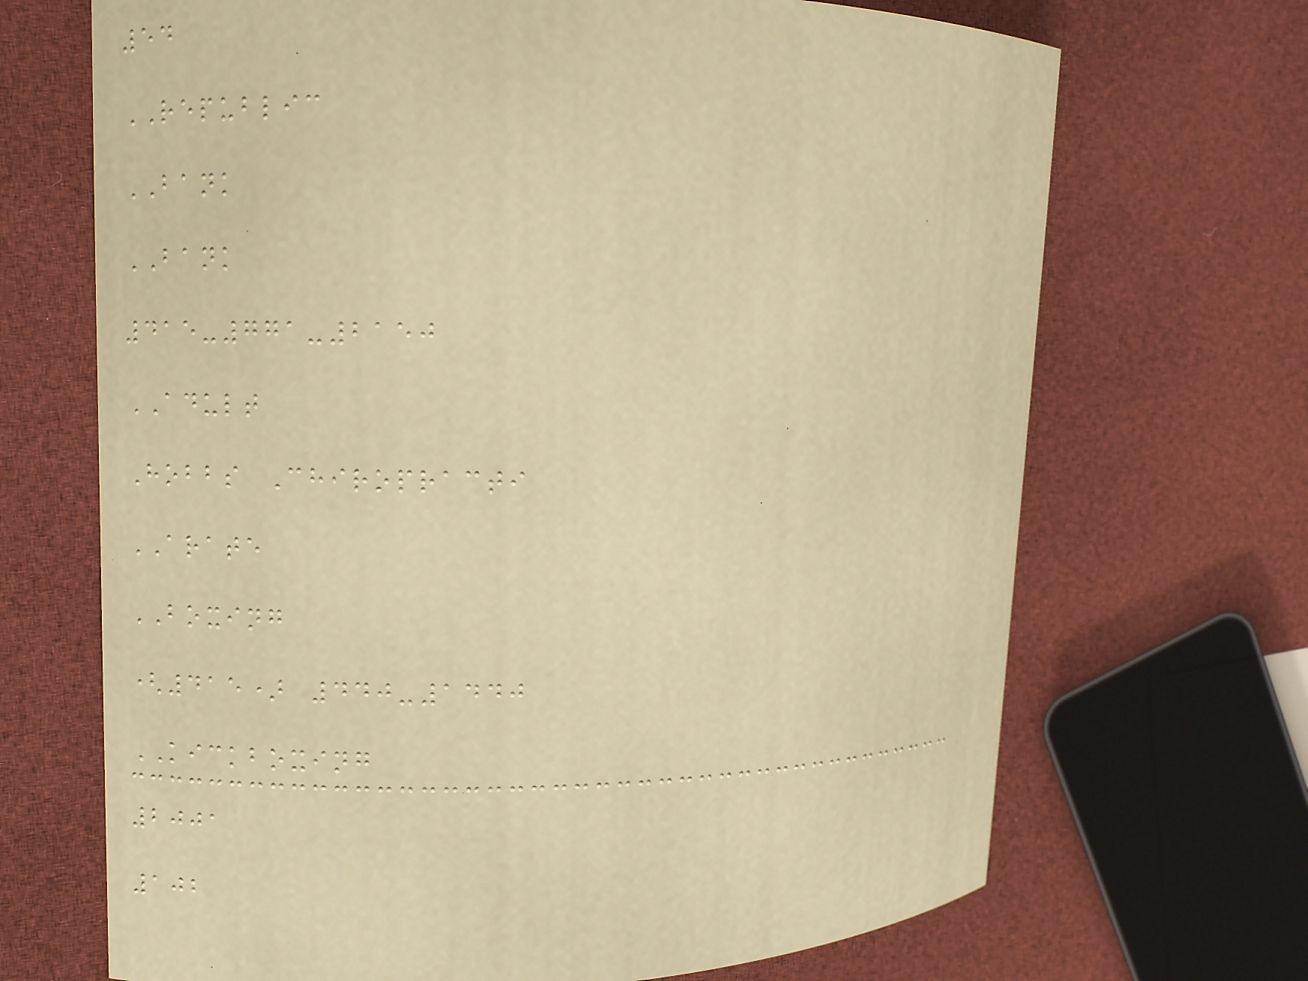54
REPUBLIC
BANK
BANK
415-771-2150
ADULT
Hobbs Chiropracti
ARATE
BOXING
(415) 440-1440
KICKBOXING
2001
102
